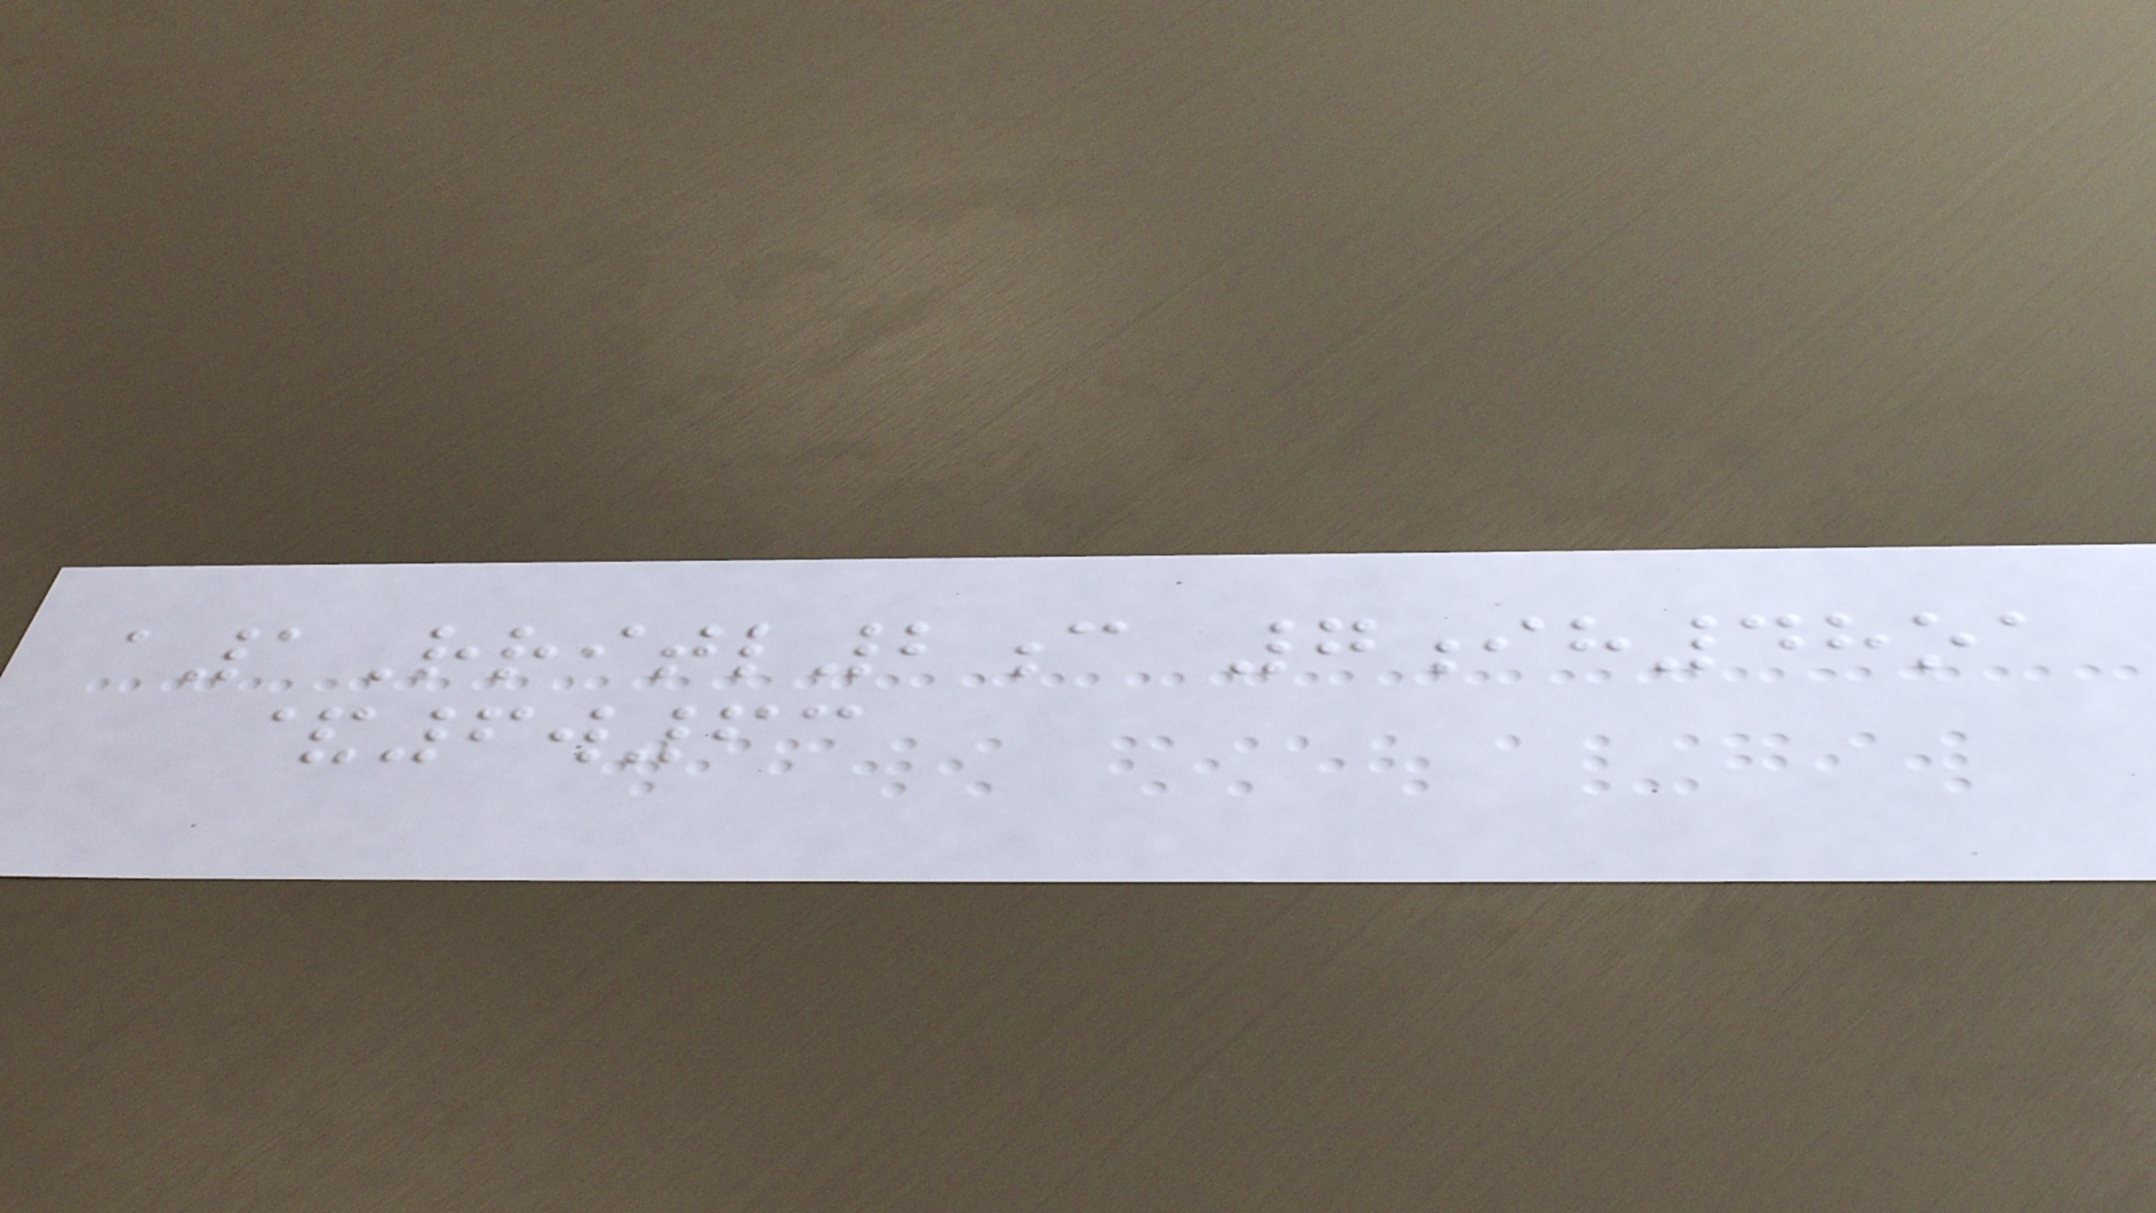a1Rritl2c 7ih48oa
&6w63
